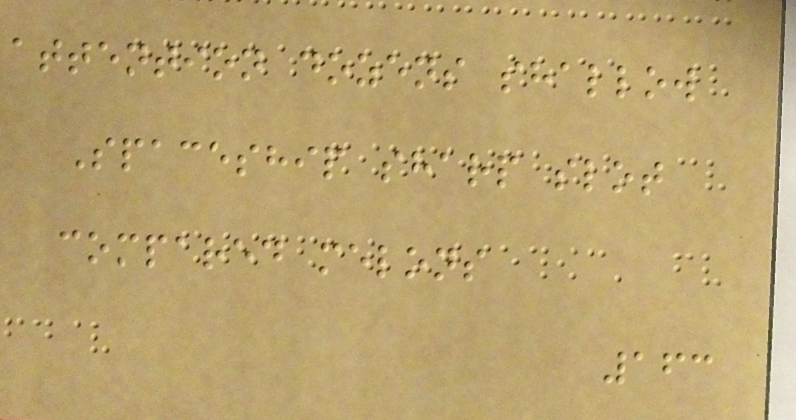attention dozens shallow
Spaceship sharp slot
compared melons
163
